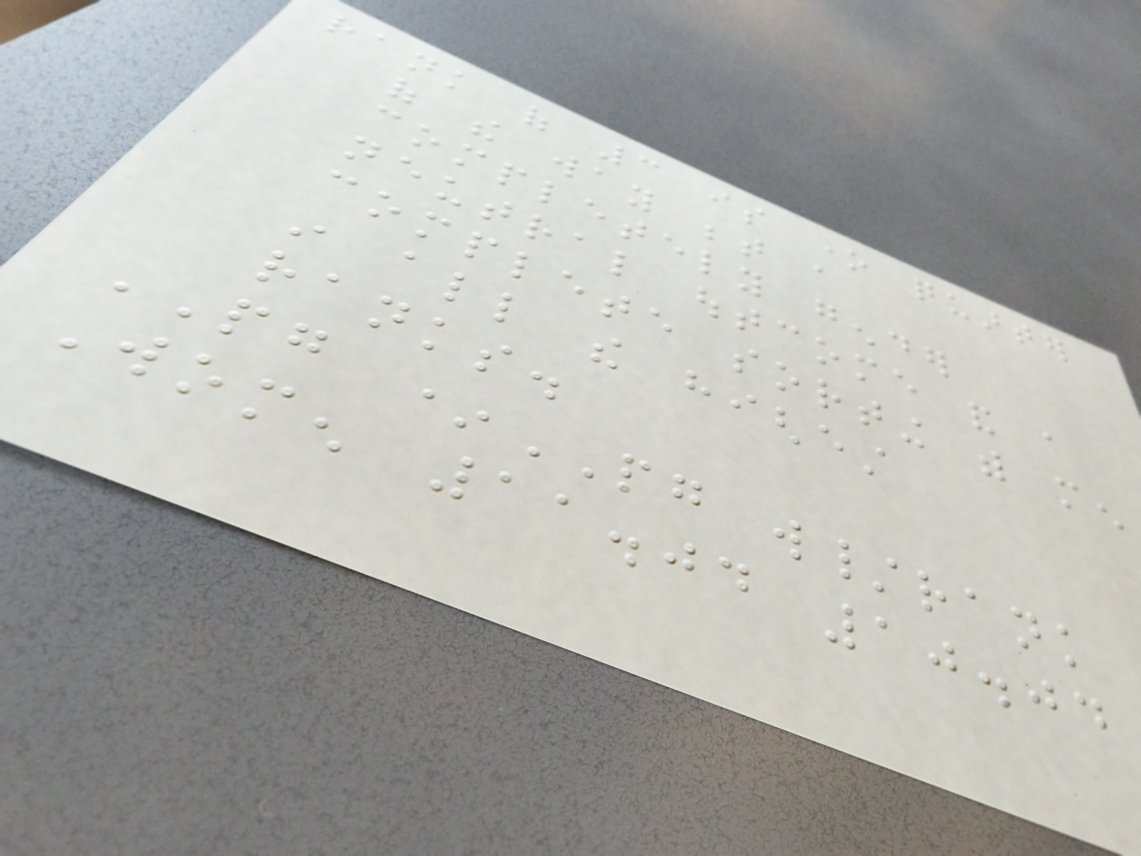rank of 3 is one quarter
of the way between a
completely gender
neutral outcome and a
complete sorting with men
in all the highest
ranks.
PG *PG w/rank
Women 11.04 10.04
